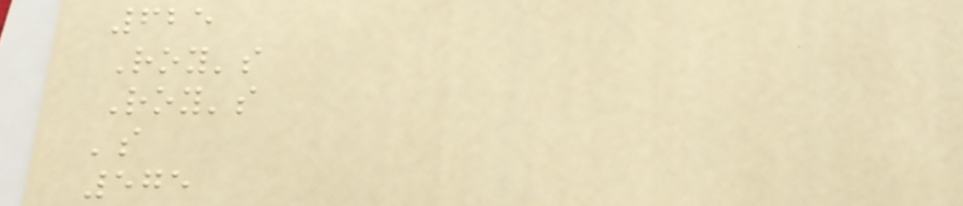625
Roy's
Roy's
's
575
